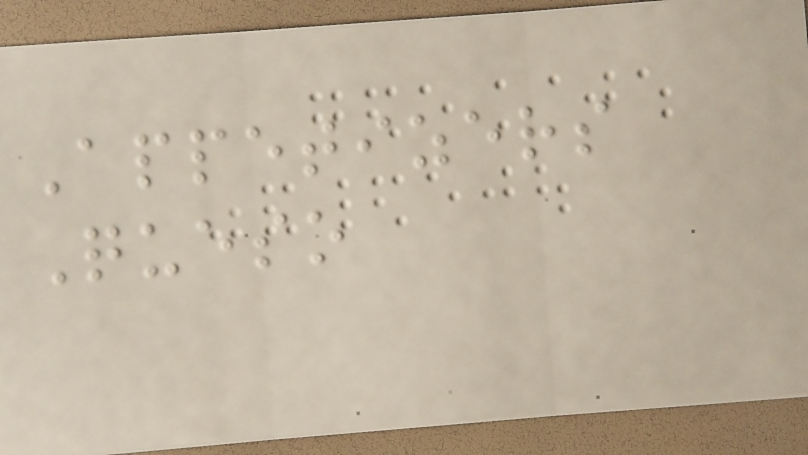Appetizers
Queso
